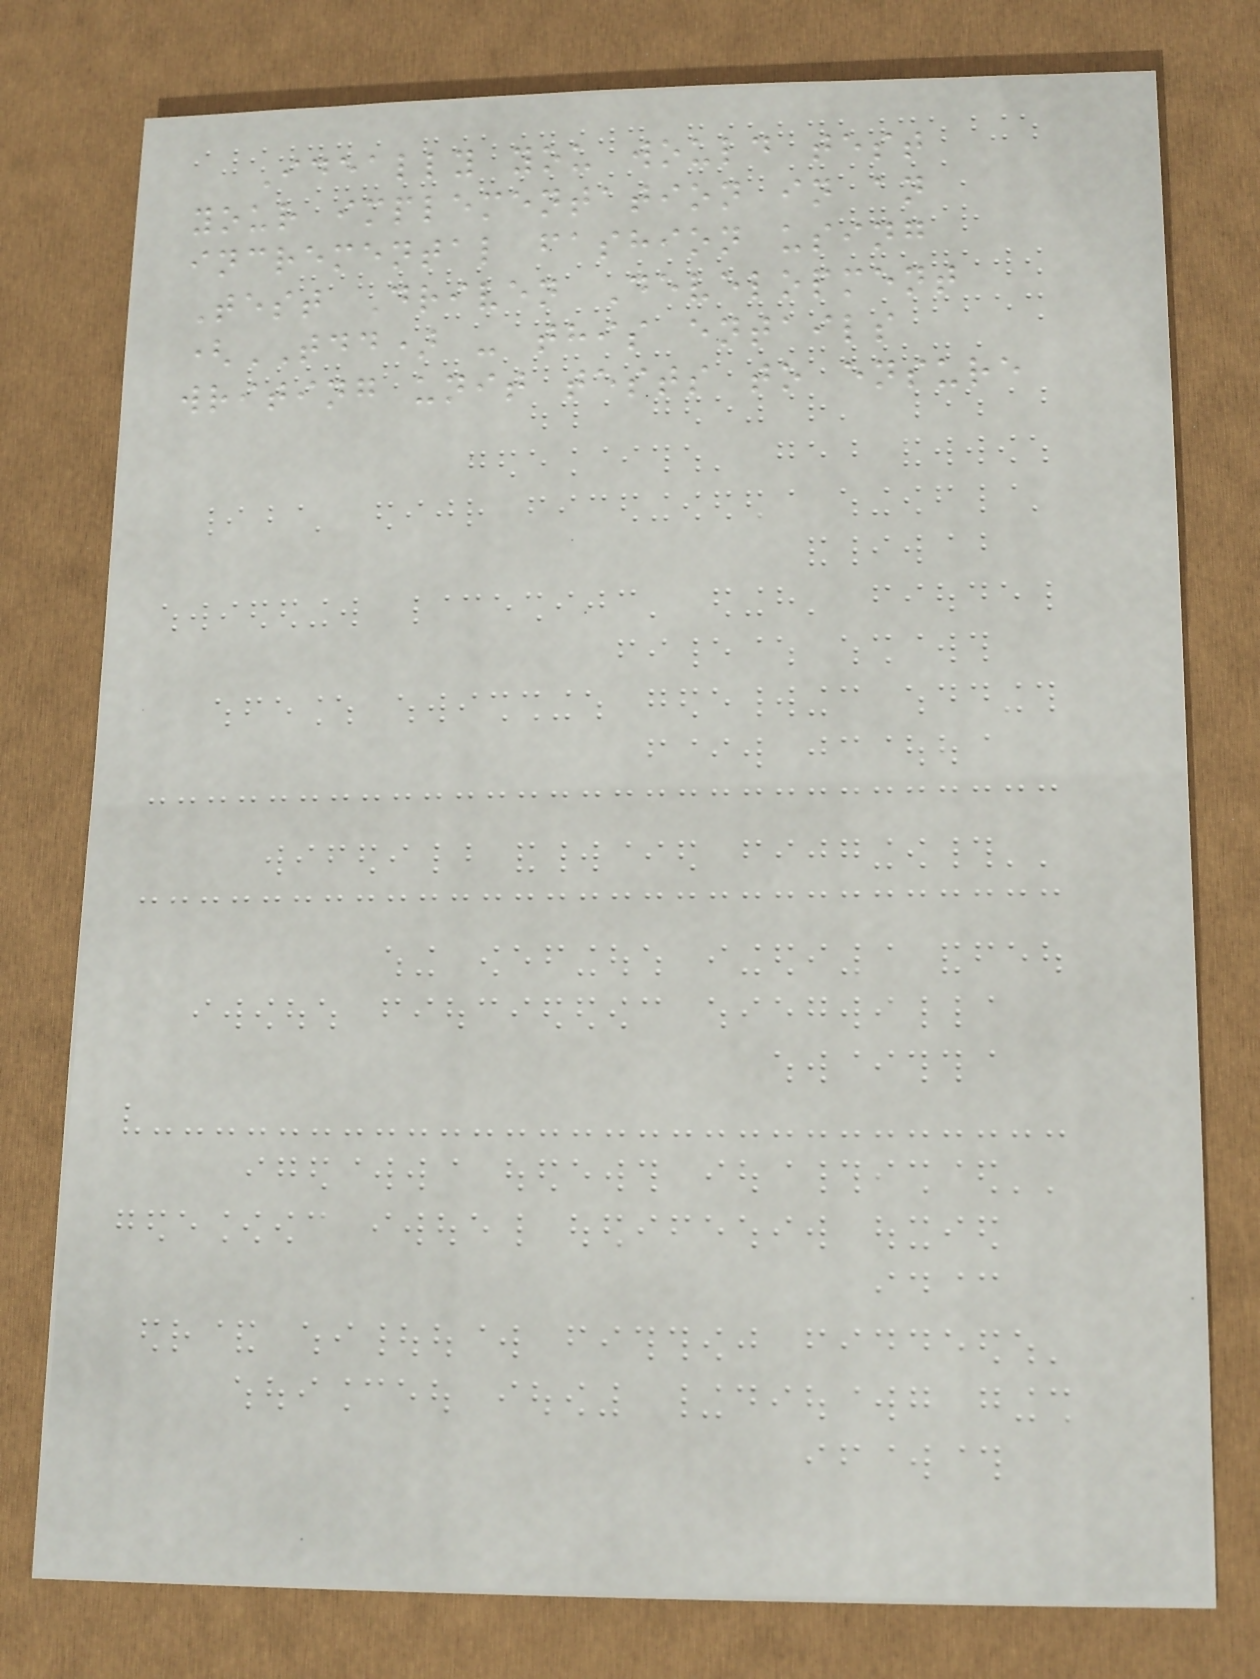Ideally you would test
your implementation in an
incremental fashion using
Test Driven Development
(TDD) - this entails
writing unit tests to ensure
